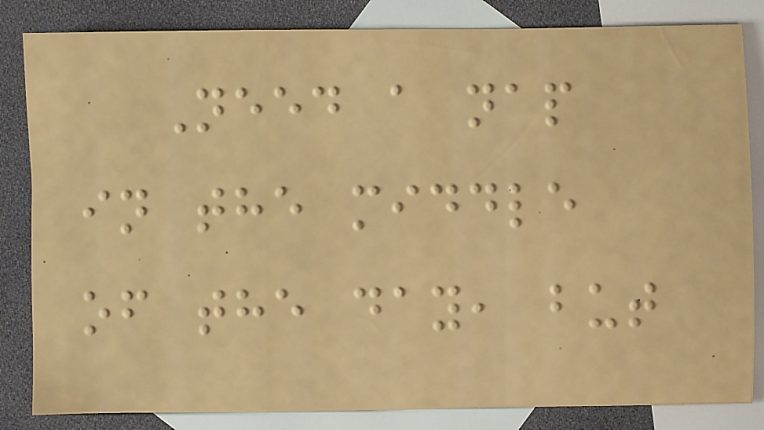Need a nap
in the middle
of the day, but
